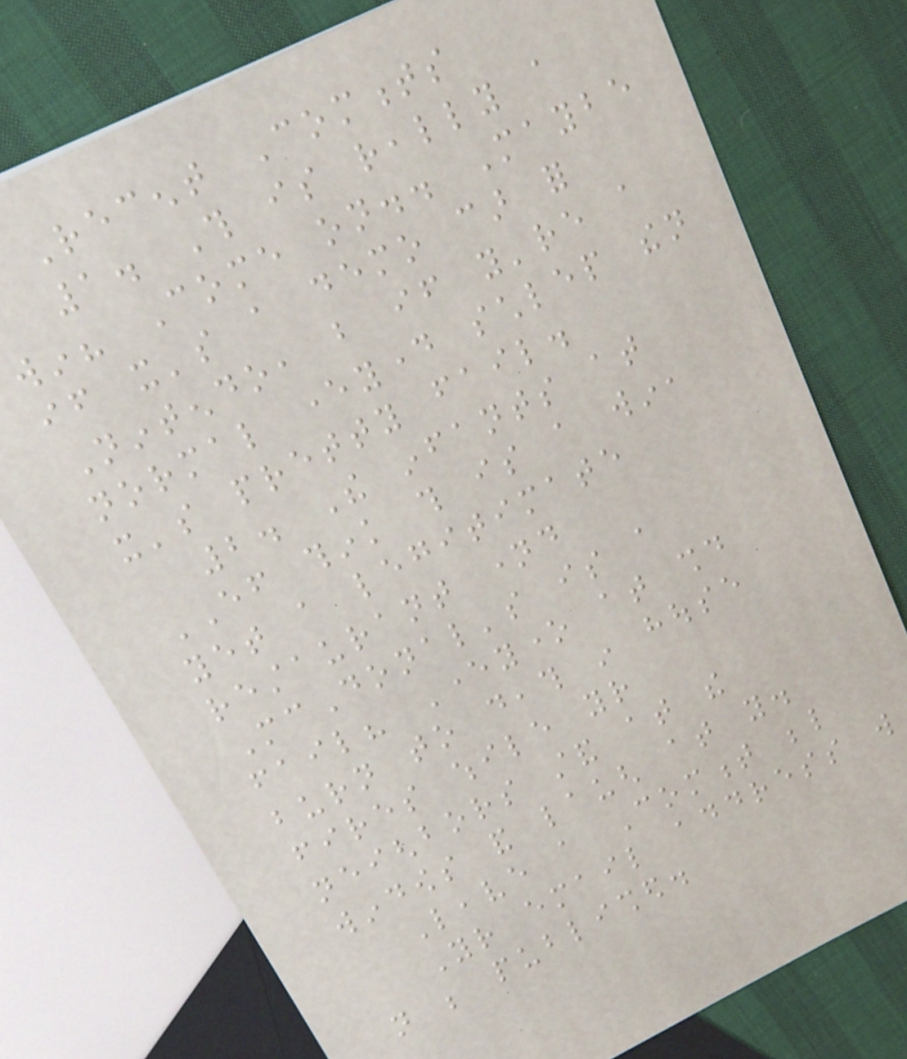Recent Comments
1. This is really a
win? Come on.. Maybe
if it's a demo car for
Nintendo, but if you're a
normal everyday schlep then
it's pretty fail.
2. The infants at
EF think this is a win,
yet a legitimate
restaurant named
McDonal's is a
fail? Everyone at should
burn to death in house
fires while your
neighbors stand at the
windows and laugh at you.
Leave a Comment below
Your email address will
not be published.
